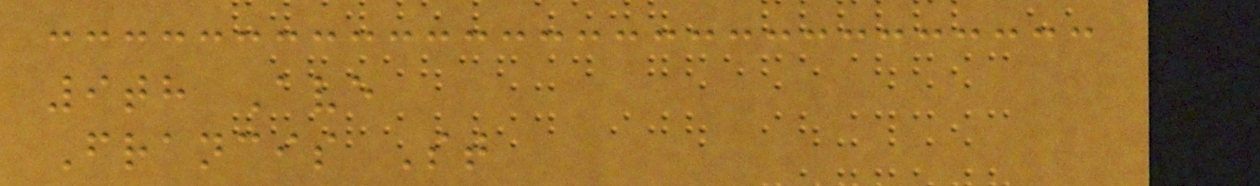9th Ave
Francis St
